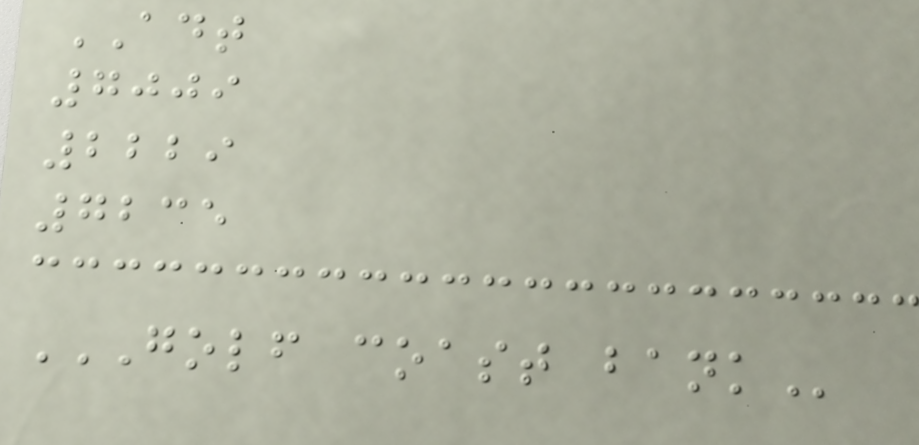ADT
7009
2229
7235
GOLF COAST BANK
